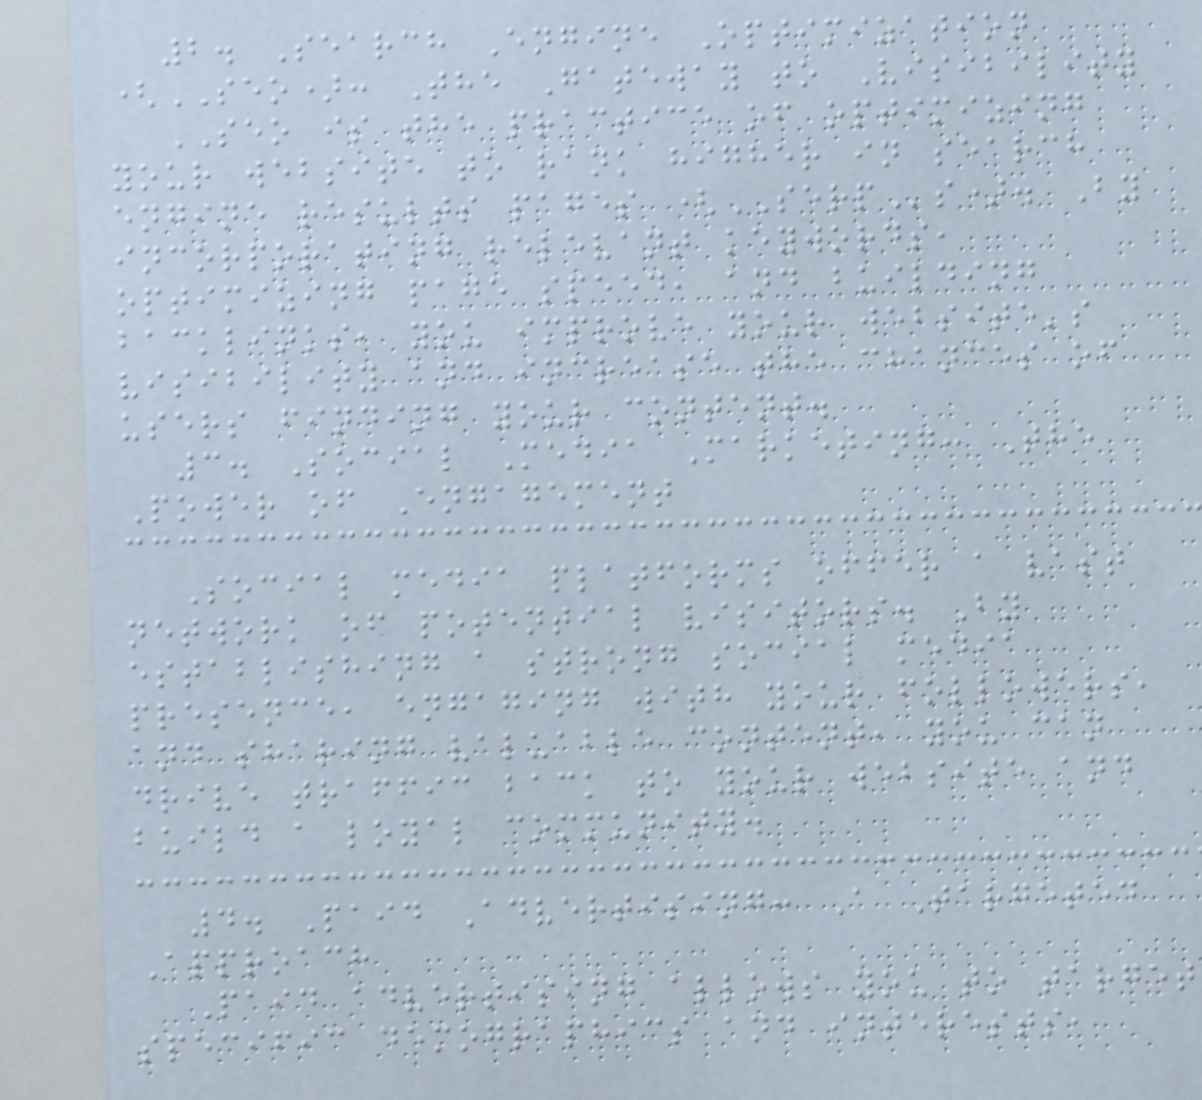2. Search Engine Optimization
(SEO): The Gateway to Visibility
SEO is the practice of optimizing
your website to rank higher in search
engine results pages (SERPs). By
incorporating relevant keywords,
optimizing page speed, and building
backlinks, you improve your website's
visibility and increase the chances of
users finding your content.
3. Social Media Marketing: The
Power of Engagement
Social media platforms offer a vast
network of potential visitors. By
establishing a strong social media
presence, engaging with your followers,
and sharing valuable content, you can
drive traffic back to your website and
build a loyal community.
4. Paid Advertising: A Targeted
Approach
Paid advertising allows you to target
specific demographics and interests,
